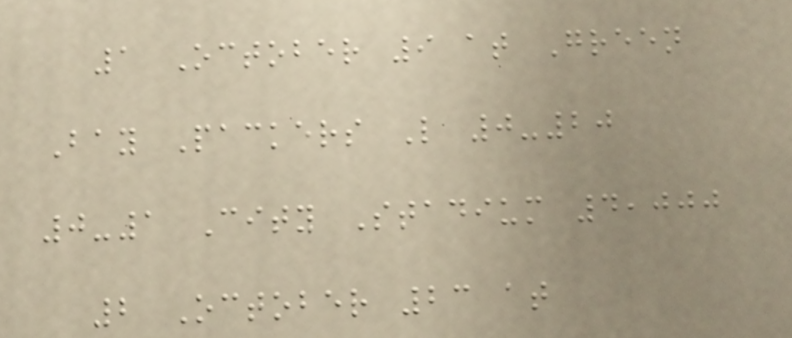1 October 9 at Green
Bay Packers L 0-20
0-1 City Stadium 4,000
2 October 23 at
